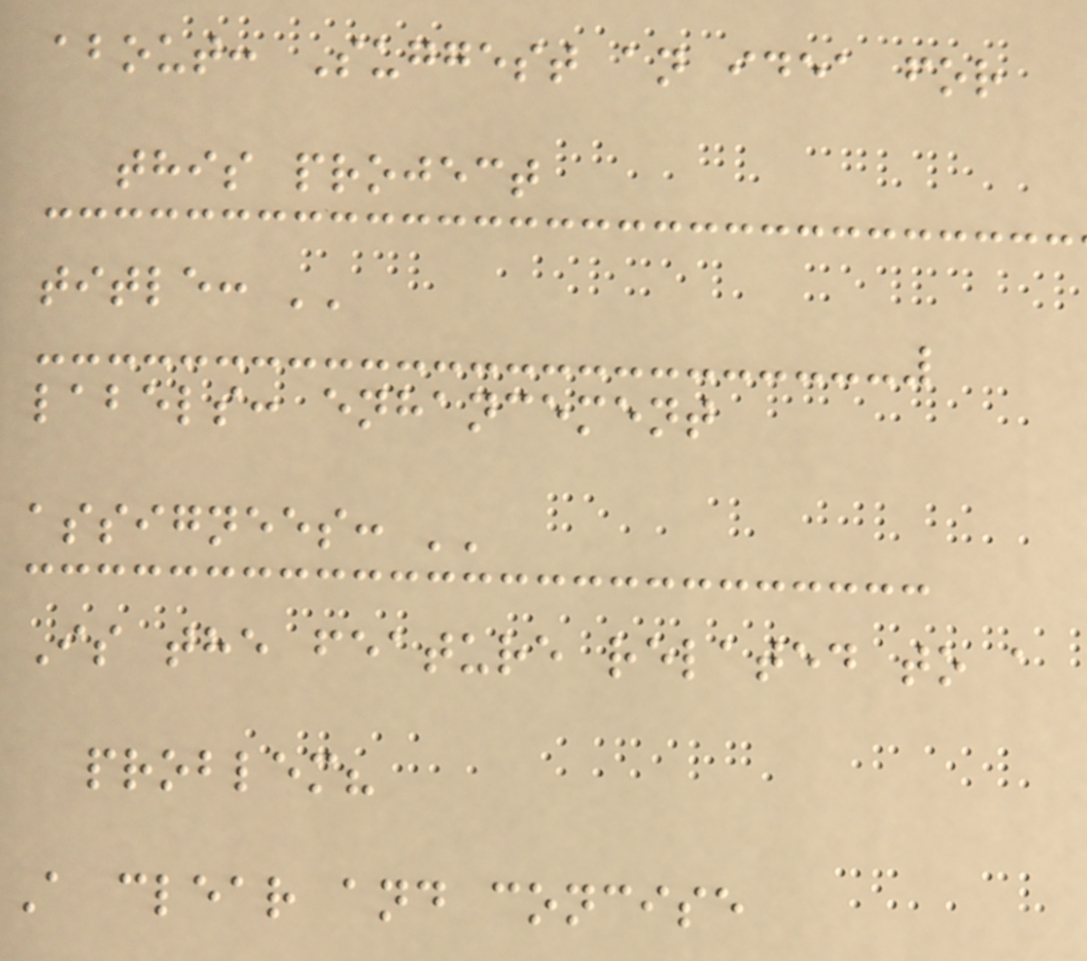about: Suggest an idea for
this project
title: ''
labels: enhancement
assignees: ''
Is the feature related to a
problem?
A clear and concise
